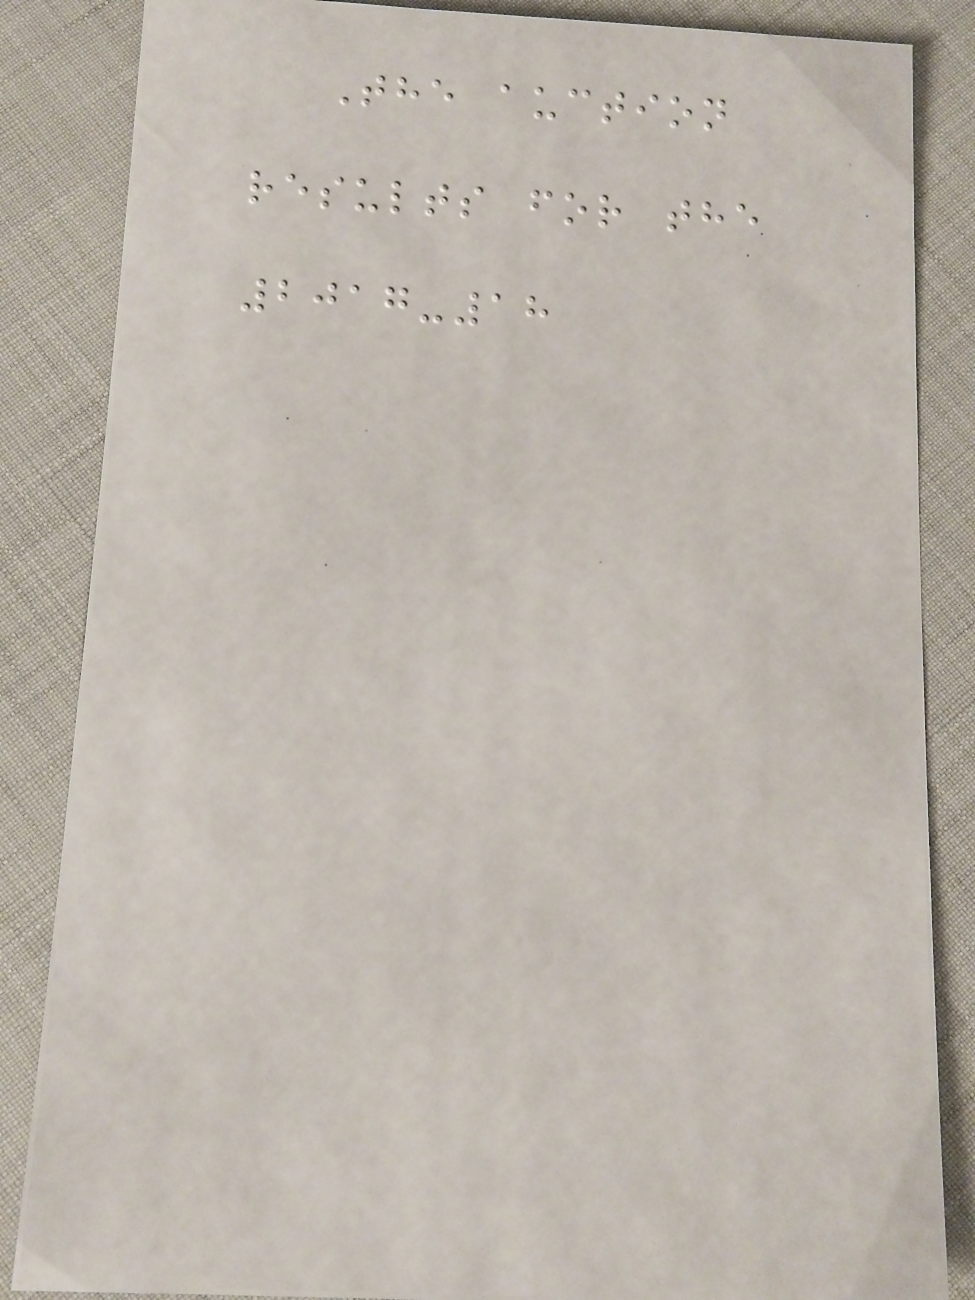The auction
results for the
2017-18
